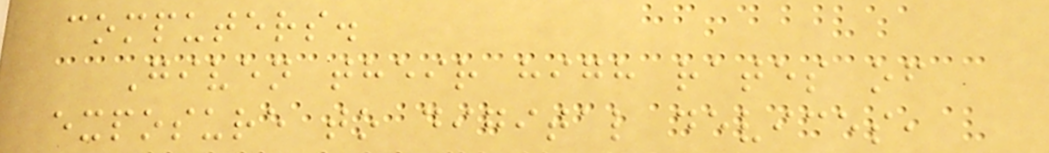computers.
Given their high rates of
exposure to digital devices,
